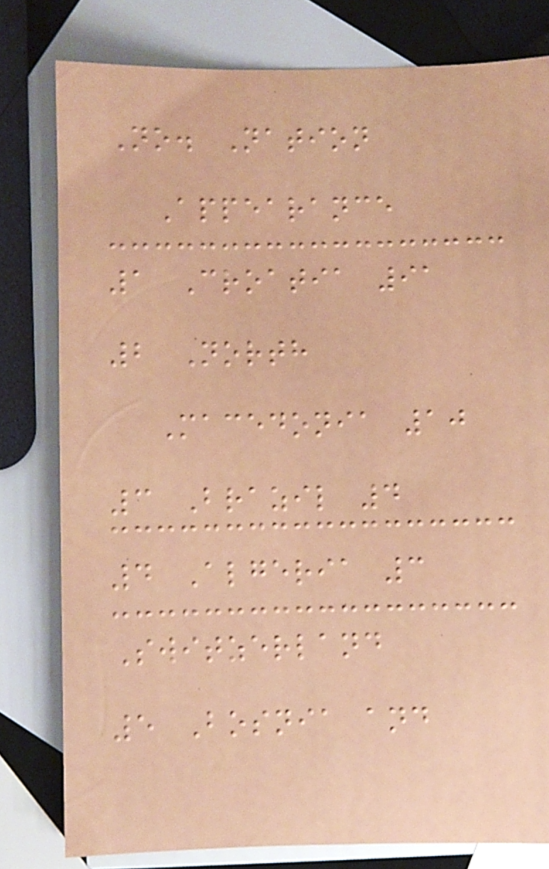No. Nation
Appearance
1 Croatia 91
2 North
Macedonia 10
3 Brazil 4
4 Algeria 3
Switzerland
5 Bosnia and
